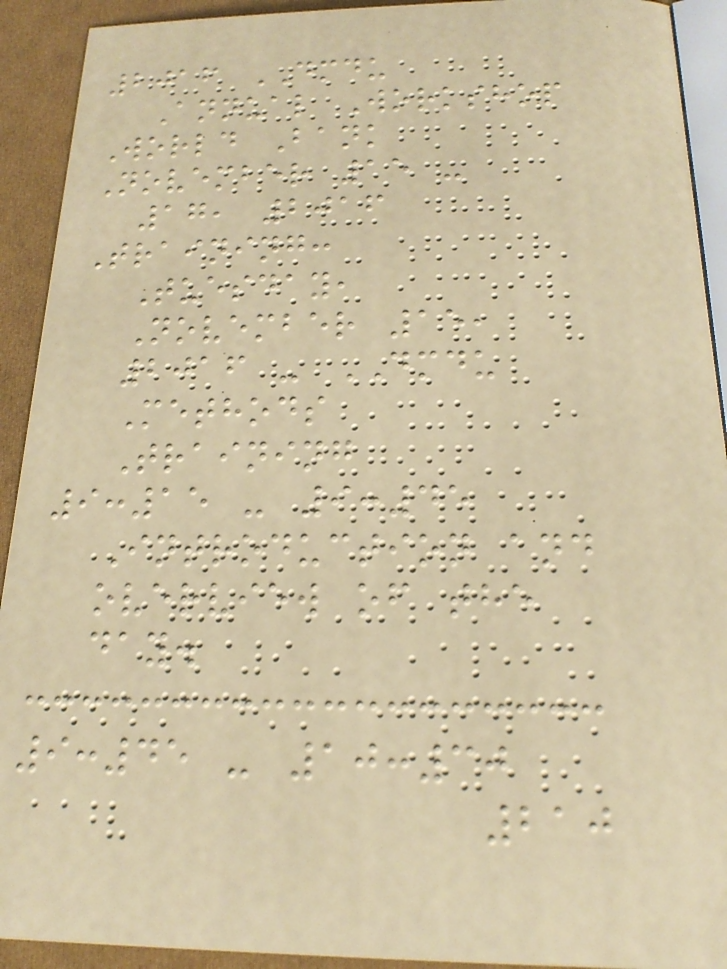2016 DMDU
Annual Workshop
World Bank
November 15 -
17, 2016
Training:
Tuesday,
November 15,
2016 - DMDU
Methods
Training
9:15 - 9:45
Introduction and
overview of the
day.
9:45 - 10:30
210
